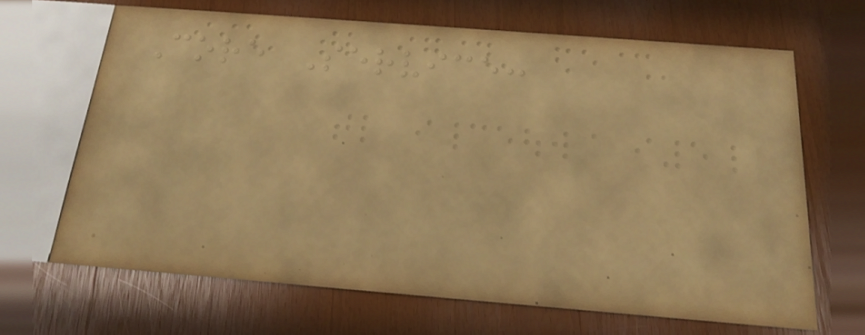Core Service:
